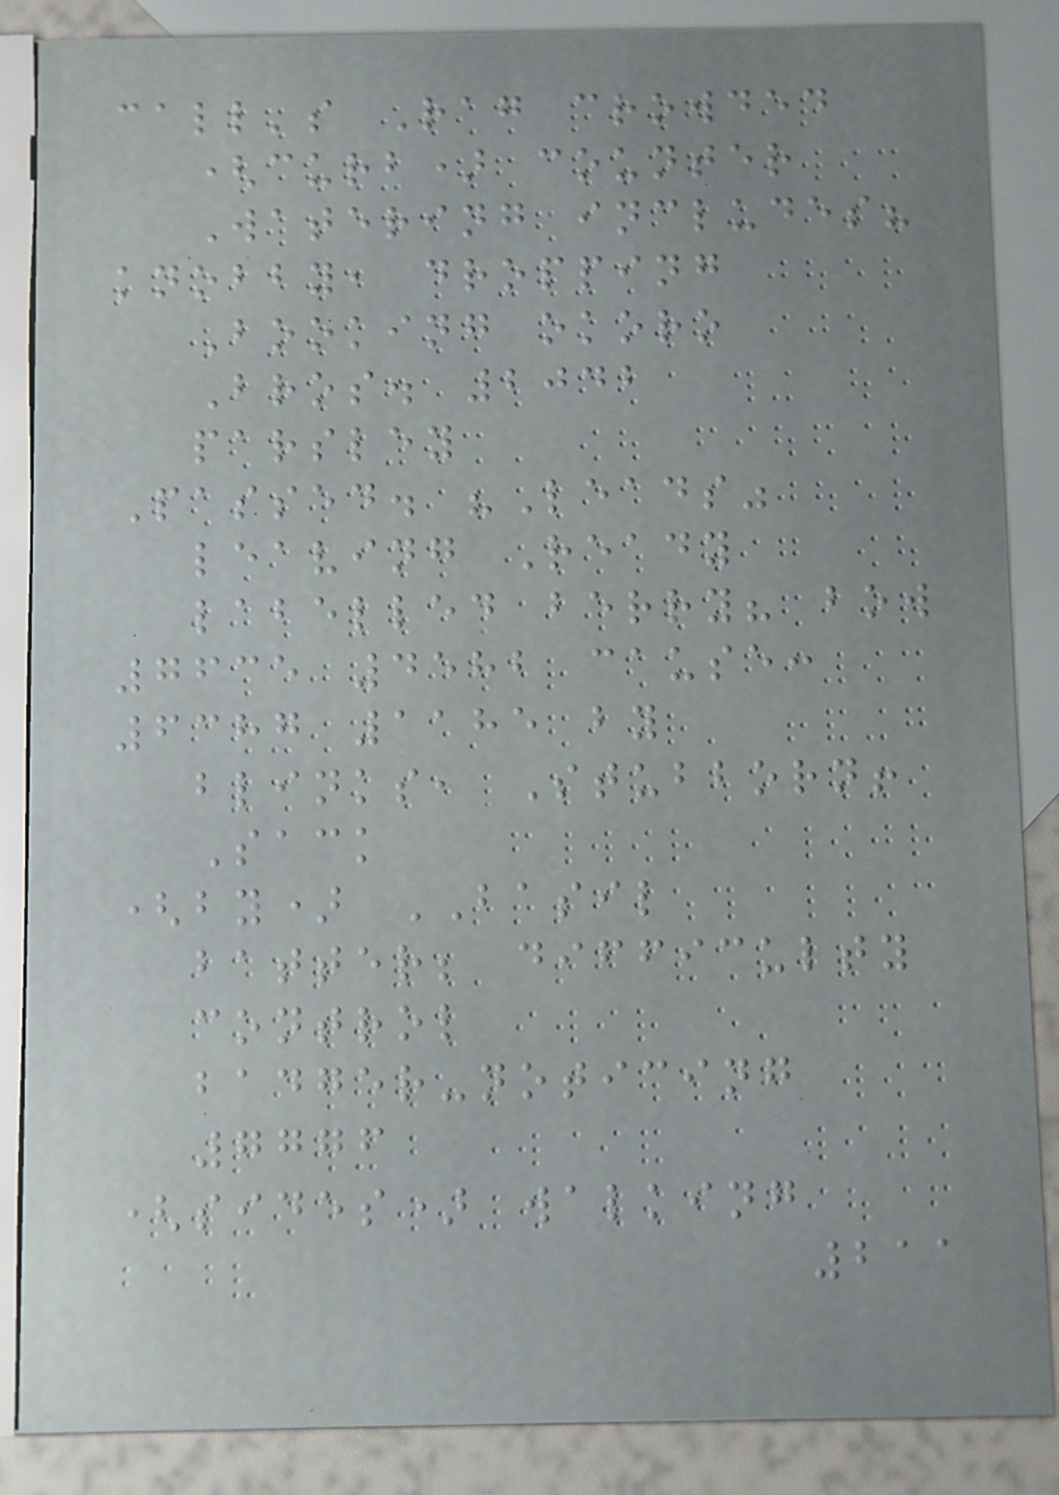call's Rag crowded
(curb) counter
Watering includes?
knobby, dropping
Booking okoro
Bros. 2042
parsley
Passed. "Leads"
leaving Ready
labelled berry? bow
7635 4582 cause:
6387 1185 by
blinks, Stubborn!
Sack
(by) BASIL
batter; difficulty
control
badger-noticing
7776
(sides) walking
211
